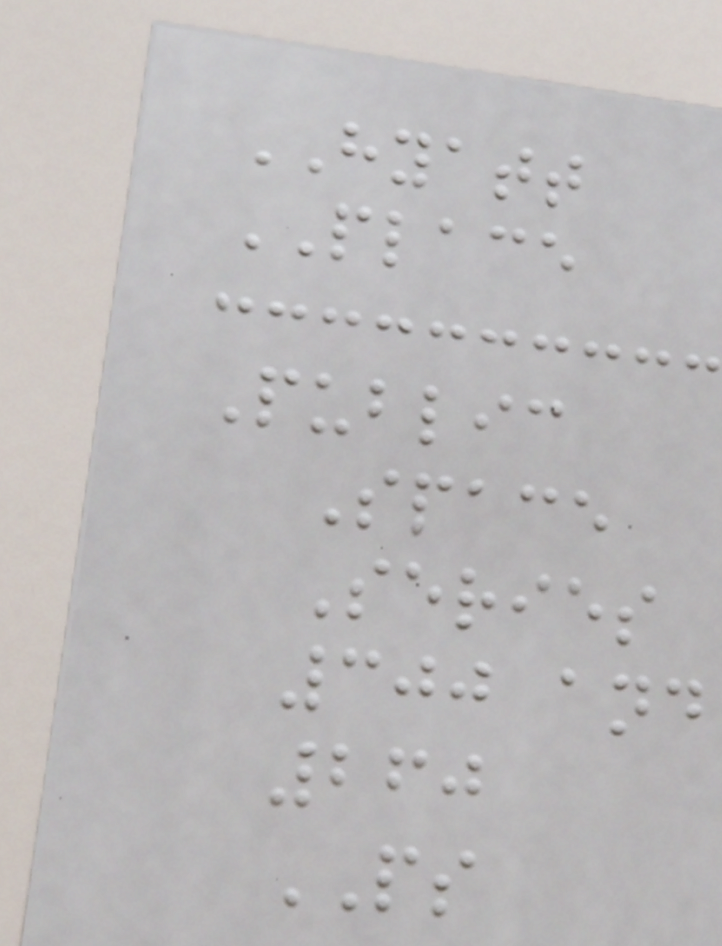HYATT
PLACE
Public
Space
Series
300 and
260
PS
